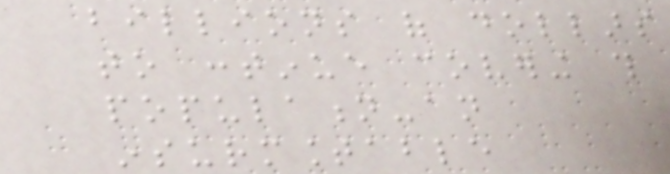billions of dollars
to continue covering this
population-an
insurmountable
